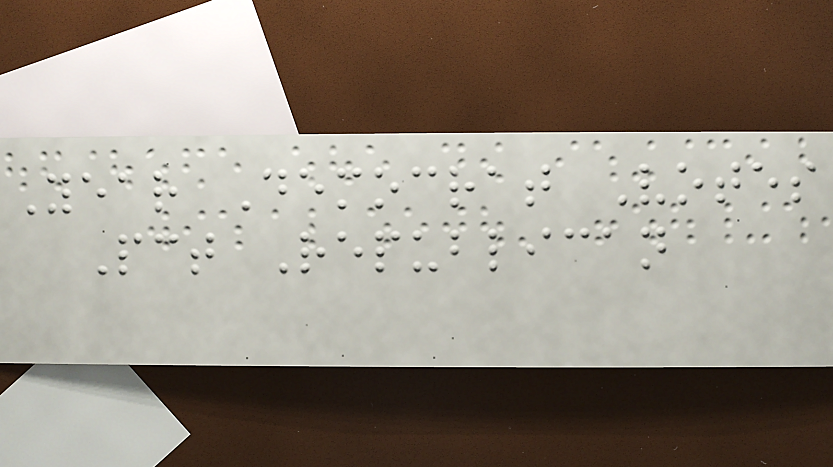Year Democrat Votes
Pct Republican
